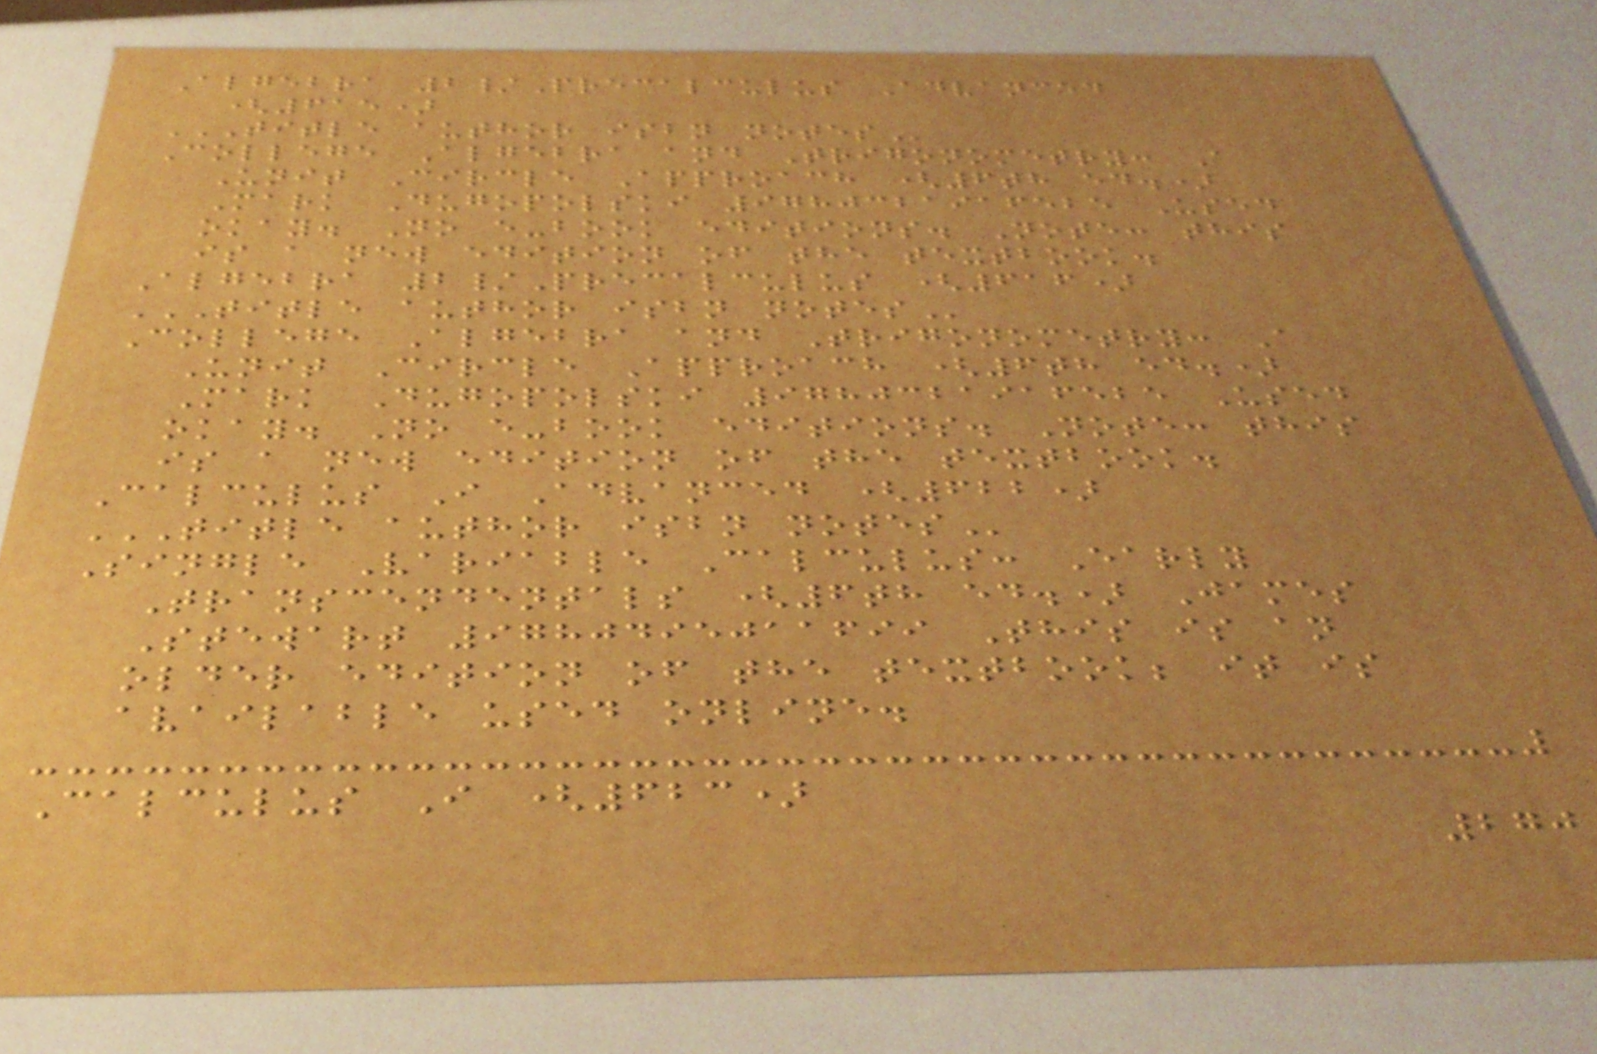Algebra 2/Precalculus Advanced
(615)
TITLE AUTHOR ISBN NOTES
College Algebra and Trigonometry: A
Unit Circle Approach (6th ed.)
Mark Dugopolski 9780321916525 Used
okay. No e-book editions. Note: this
is a new edition of the textbook.
Algebra 2/Precalculus (616)
TITLE AUTHOR ISBN NOTES
College Algebra and Trigonometry: A
Unit Circle Approach (6th ed.)
Mark Dugopolski 9780321916525 Used
okay. No e-book editions. Note: this
is a new edition of the textbook.
Calculus I Advanced (622)
TITLE AUTHOR ISBN NOTES
Single Variable Calculus: Early
Transcendentals (6th ed.) James
Stewart 9780495011699 This is an
older edition of the textbook; it is
available used online.
Calculus I (623)
270
